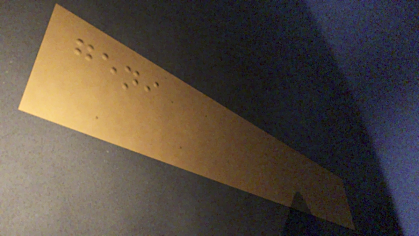geni
